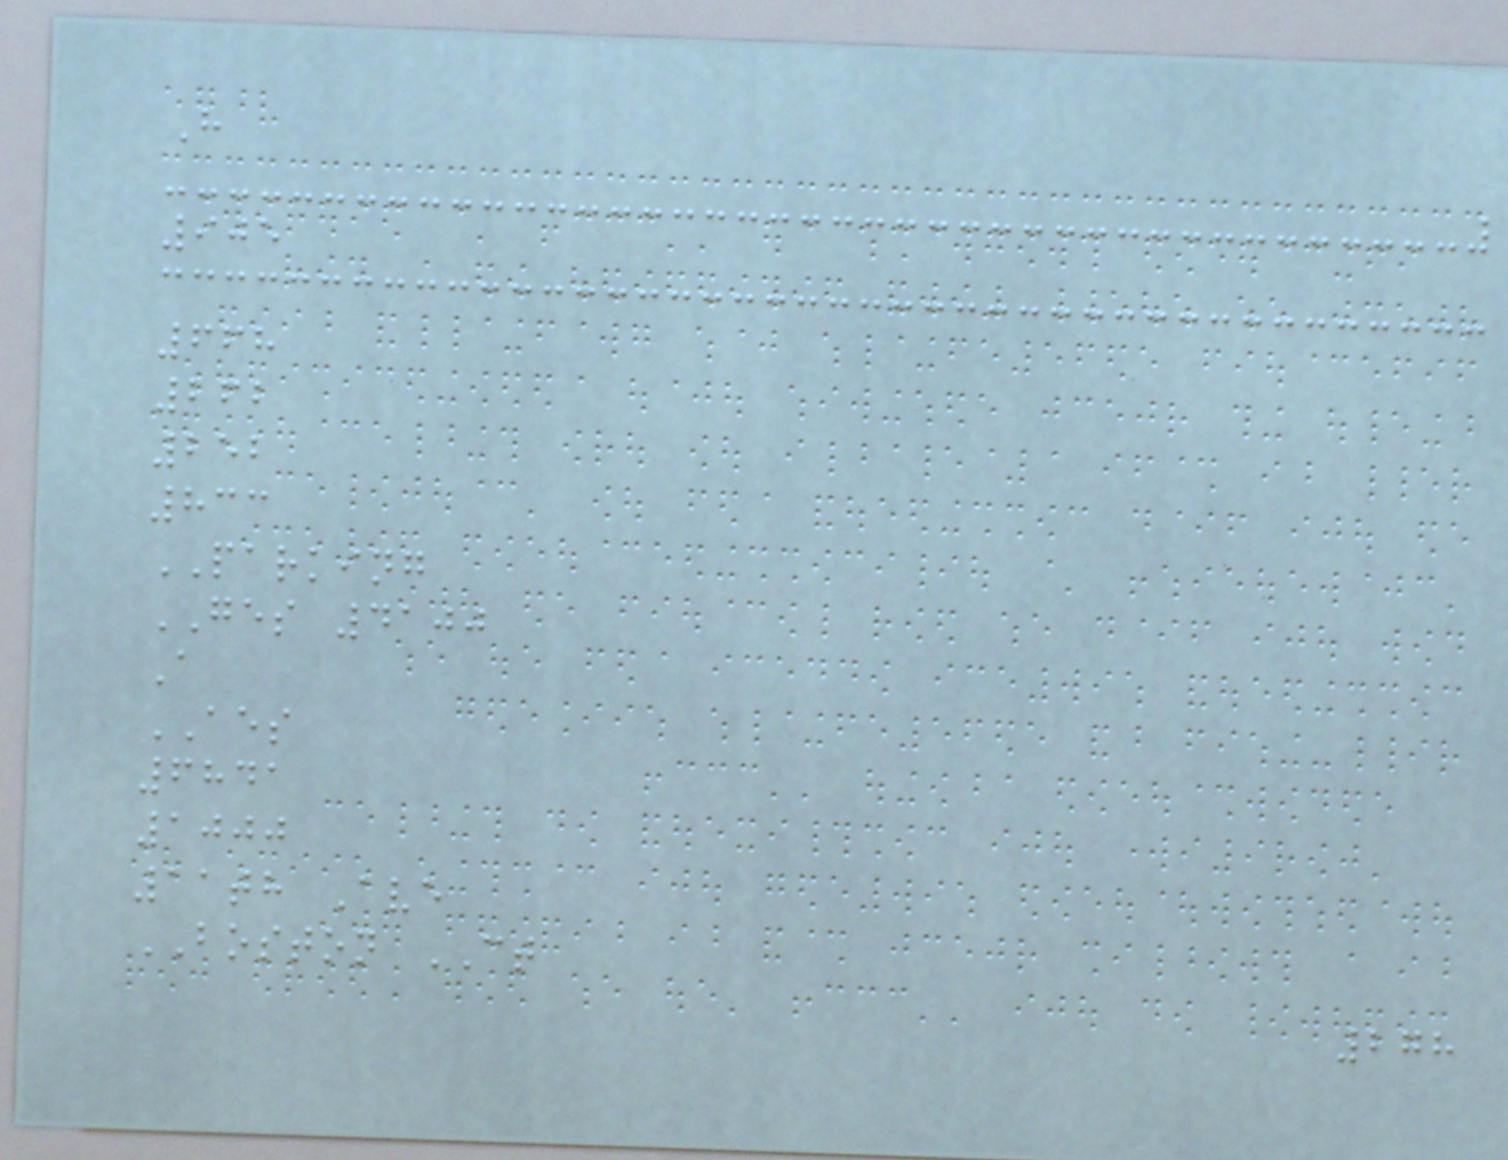H
905
668
262
252
833
PARKING
GES 4100
A
AES
6841
1000
11th Ave
BOSTON CT
278
